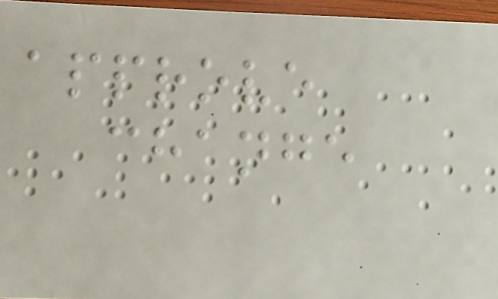approve
change
